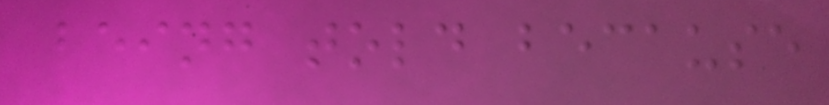being told because
